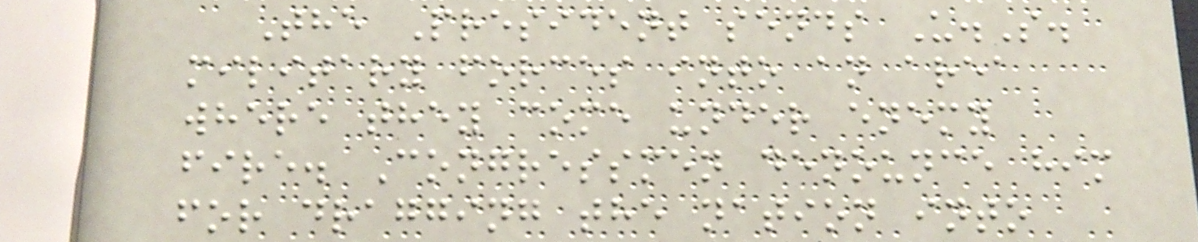The President sends U.S.
military forces into an area
where they come under enemy
fire. Congressmen denounce him
for dragging the nation into
